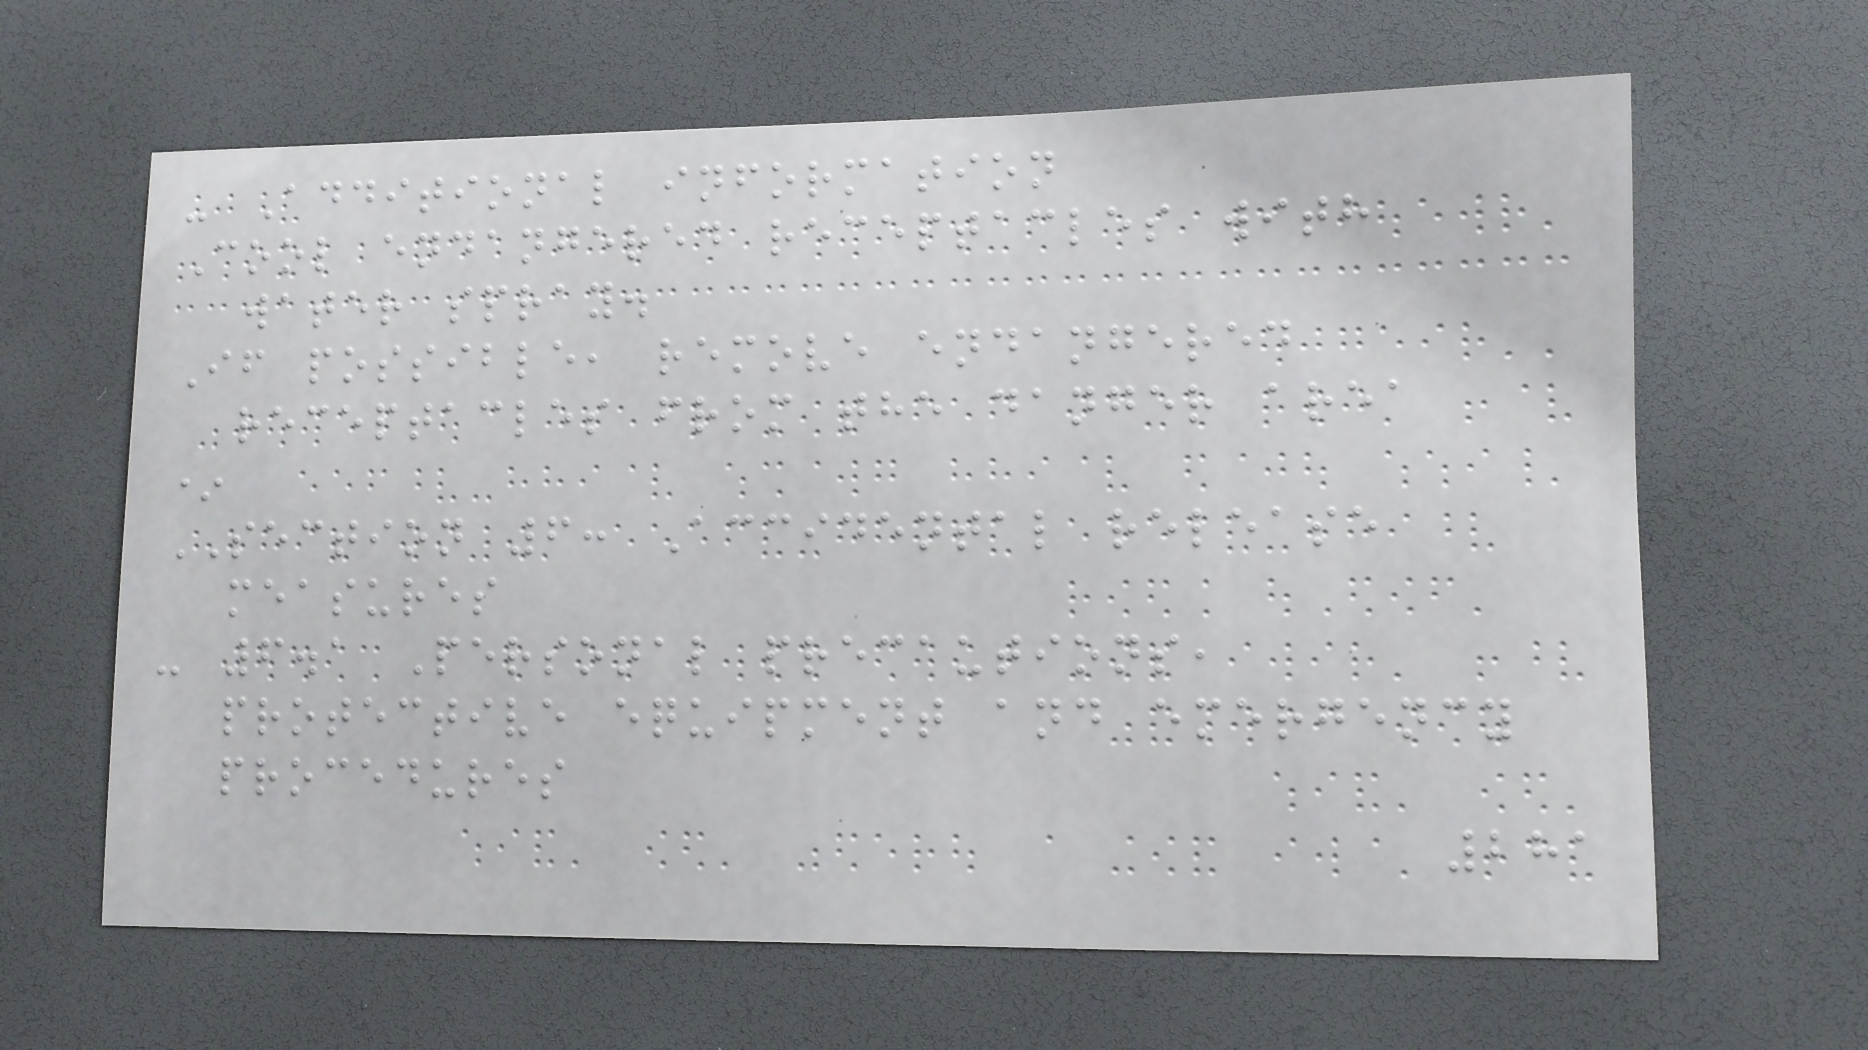- Additional information
Cool endangered receptacles with
water spray.
If possible, remove endangered
receptacles from the danger area
*
SECTION 6: Accidental release
measures
- 6.1 Personal precautions,
protective equipment and emergency
procedures
281
